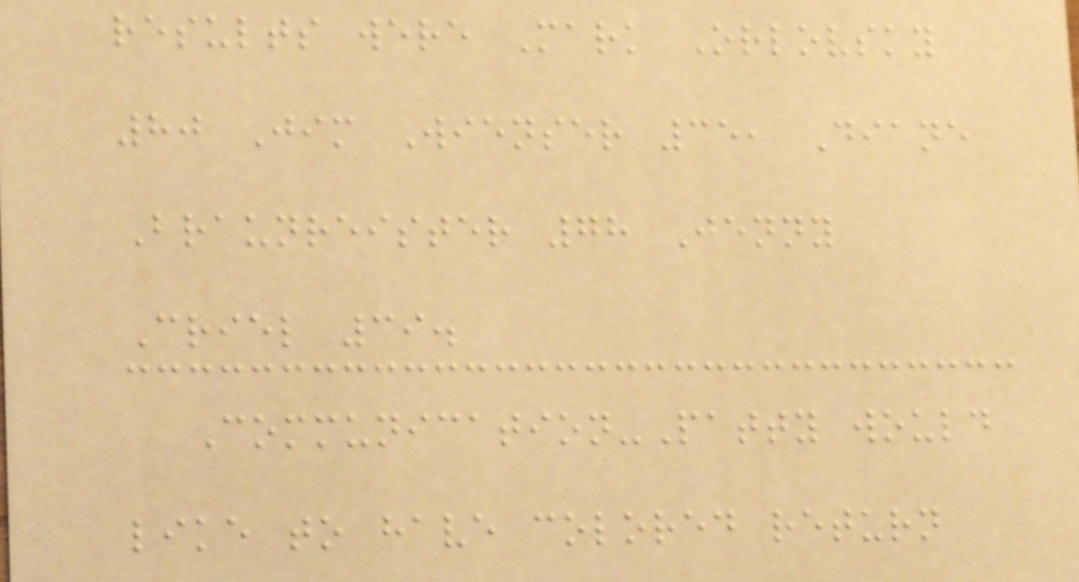results were Mark Orlovsky
80 Jim Wienser 35, Diane
Braunreister 78 Jenny
Criel 39.
Communication-Patty would
like to have colored return
